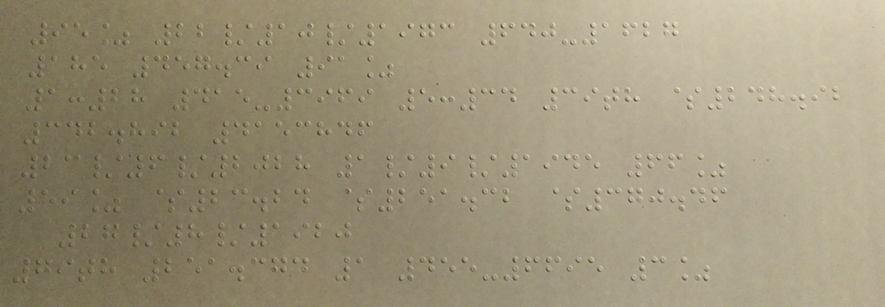95% 22/10/1973 640-1627
185 457.39 91%
1:28 415-3969 5:34 39th $248.92
342.892 4153846
23/6/2028 1/9/1945 66%
59% $23.24 $251.32 $370.46
27/8/1920
79th 251.374 1 455-6695 3%
